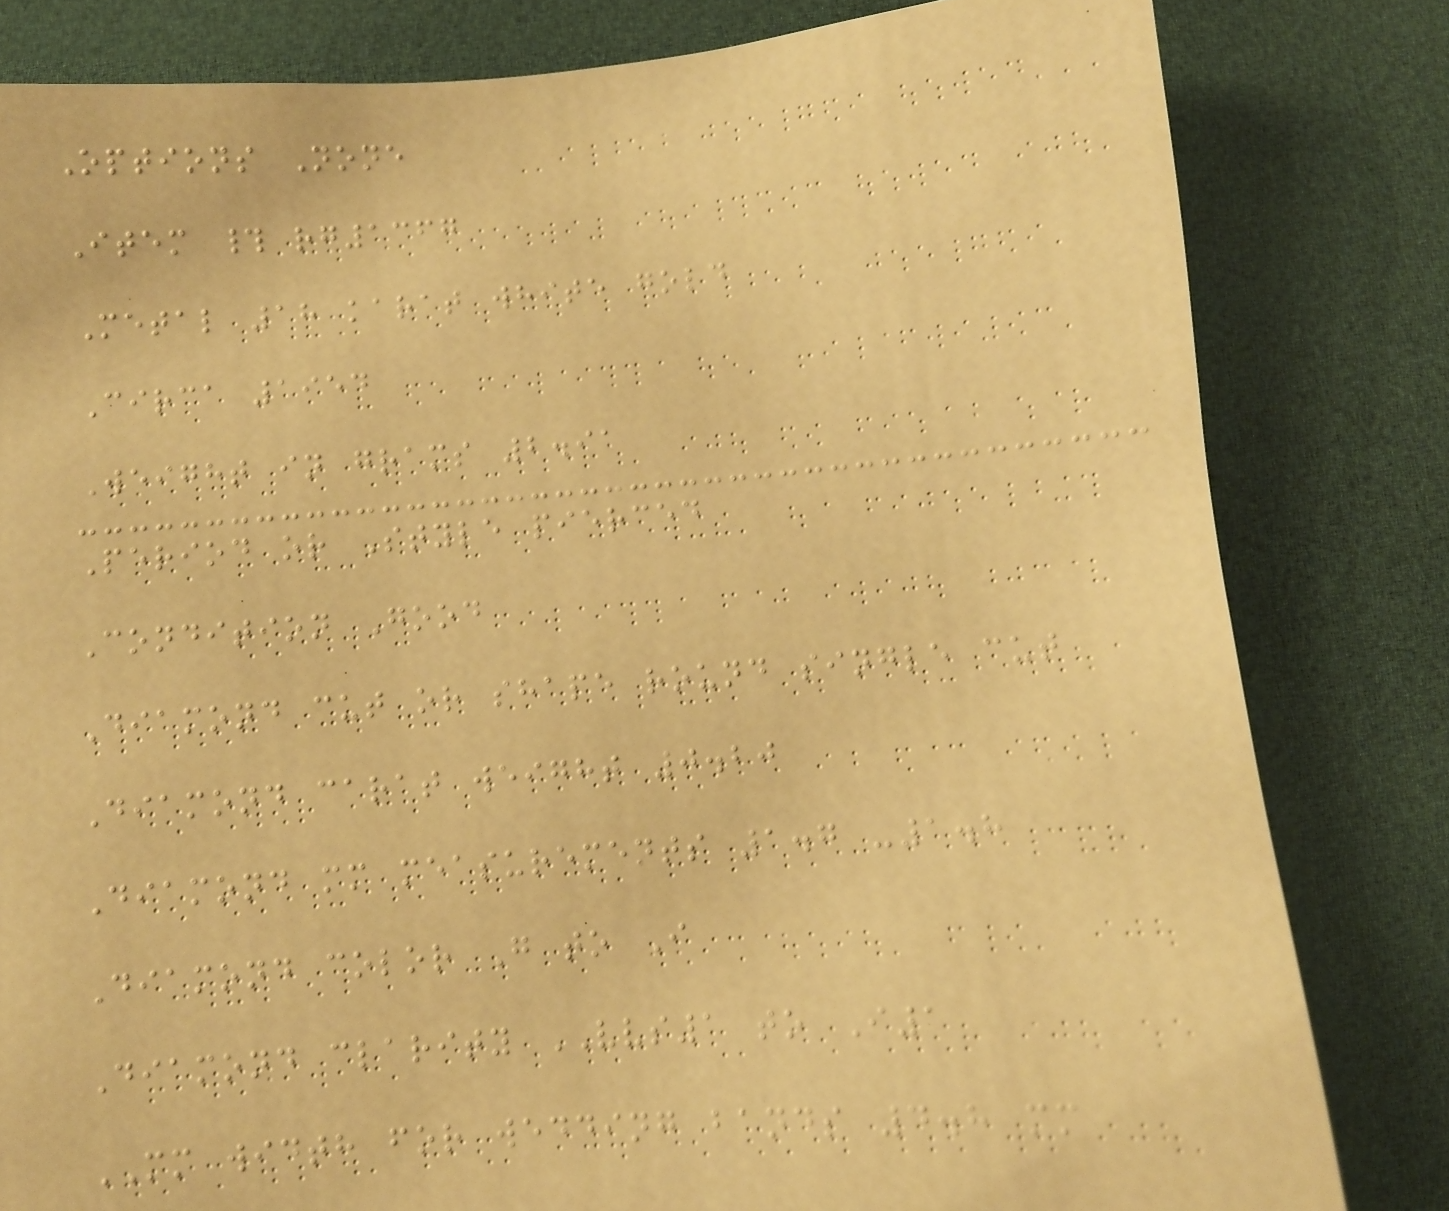Options None
Item # rg1367
Metal 18 karat white gold
Circa 1954
Weight in grams 2.91
Period or Style pierced
Condition Good
Diamond cut or shape round single cut
Diamond carat weight 0.20
Diamond mm measurements 1.7 -1.8
Diamond color G to I
Diamond clarity VVS1 to I1
MM width for wedding bands 4.8 mm
